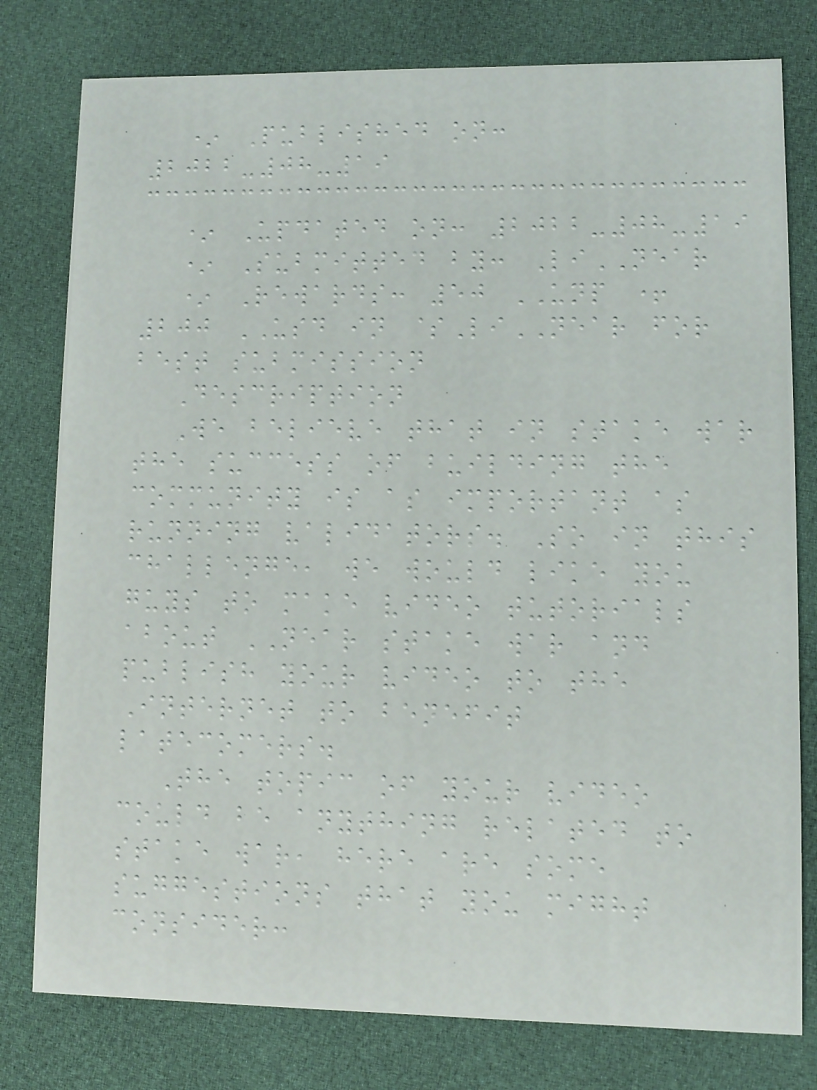* Published on:
2022-08-19
* Updated on: 2022-08-19
* Submitted by: LiNEAR
* Rewards: 50 UNP +
200 USD in $LiNEAR for
best submission
Description
We believe that in stake war
the success of building the
community is as important as
running validators. So in this
challenge, we would like you
guys to make video tutorials
about NEAR stake war and
publish your video to the
Internet to benefit
latecomers.
The topic of your video
could be anything related to
stake war, here are some
suggestions that you might
consider:
